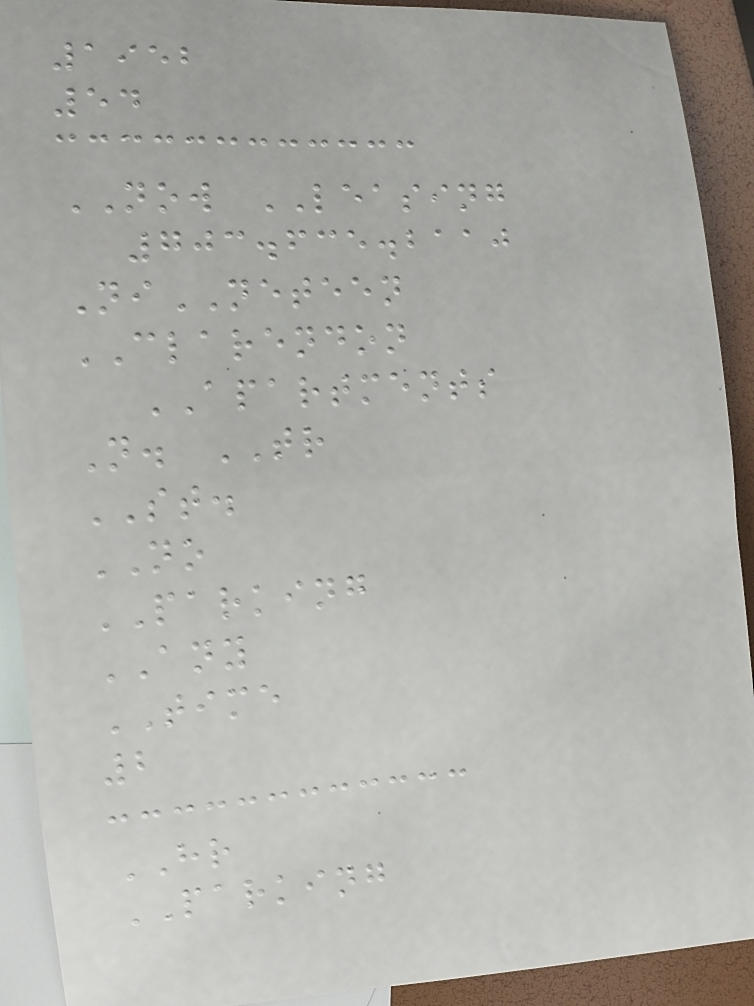1952
54
NOW LEASING
703.635.2110
NiNETEEN
CLARENDON
APARTMENTS
N. TR
ST.
NO
PARKING
ANY
TIME
2
HR
PARKING
